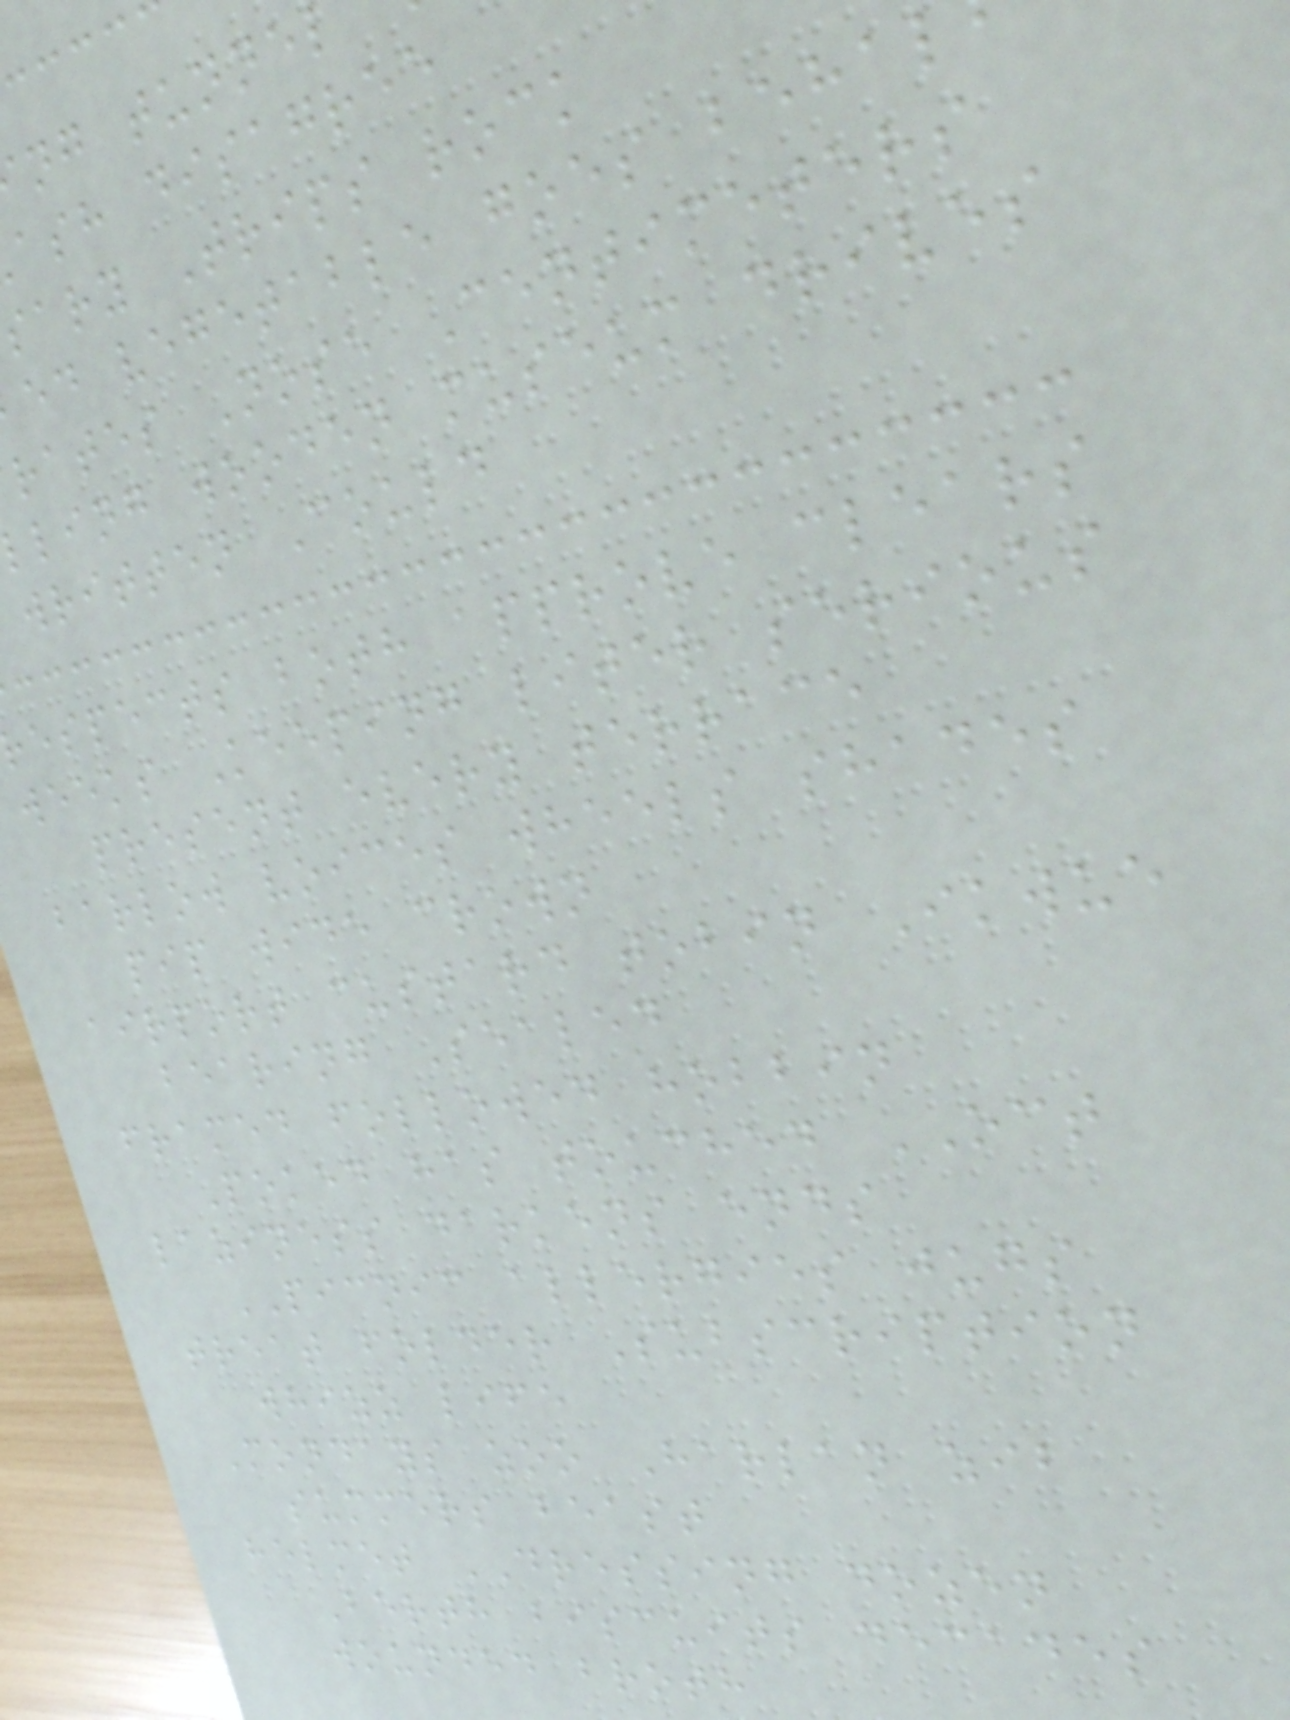ng tunne
ash disagree
sary Trips rock
ed vegetable goes behal
rates Nose Centimeters
lling wooden museum drives
written Could
espects both approve clears
weeks Keeping liter serious
present every terrace
barlow voices wheels shades
pip wide crown
airport custard tobin Ikwue
bearing Sealed
framed followed hobbin
Poked has touched OCT
laziness darkens ends
PICNIC allergies jugs
treat folder Subscription
whizz life
Mondays zoo Harlan zib
summers beast
helmet DRESSING dozen
Berth biscuits decades
wounded broth
